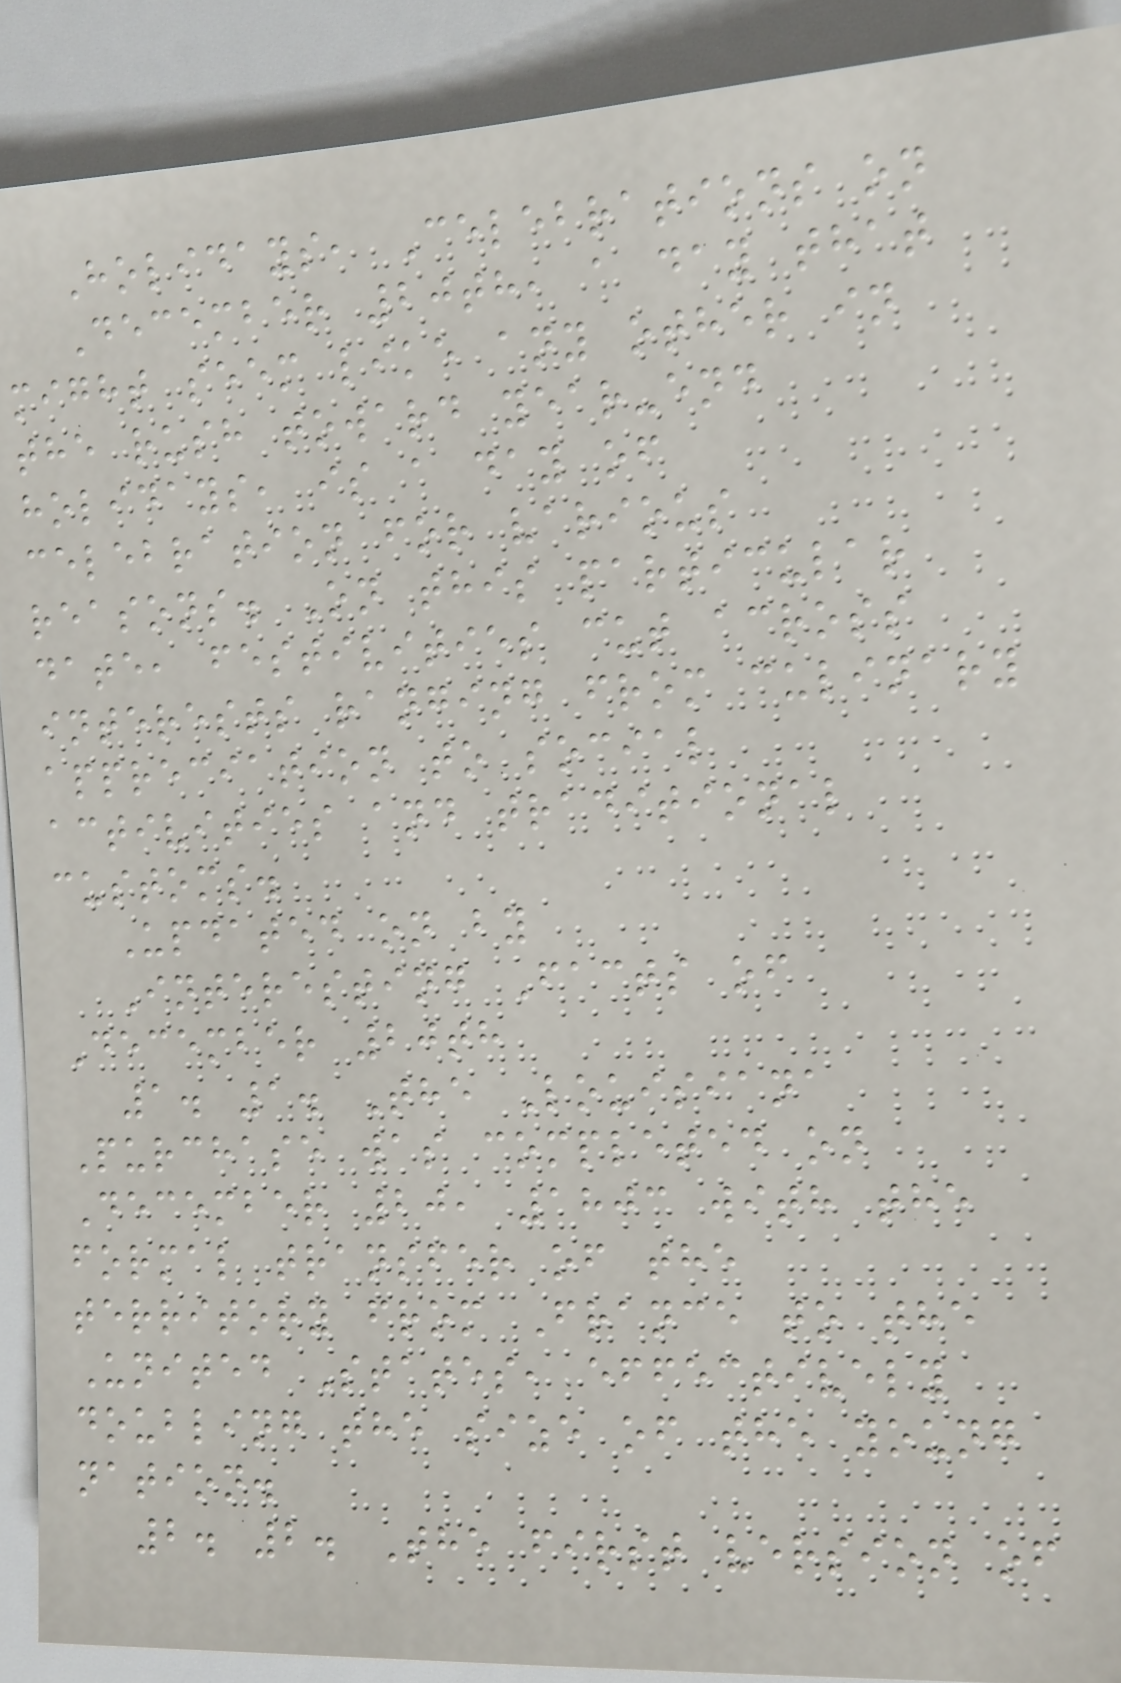Holidays, Celebrations on
December 20th, a day that
might seem like any other in
the rush toward year-end
holidays, is a day of
celebration for various
reasons. On this particular
date, festivities cut across
interests ranging from culinary
appreciation to social
activities and traditional
customs.
Updated on by
Interesting Facts of
December 20th
1. 1. The Louisiana
Purchase was completed on
December 20, 1803 with the
formal transfer of the
territory from France to the
United States, effectively
doubling the size of the young
nation.
2. 2. The first version of
